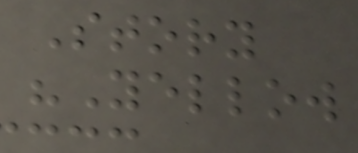Story
"Yellow
